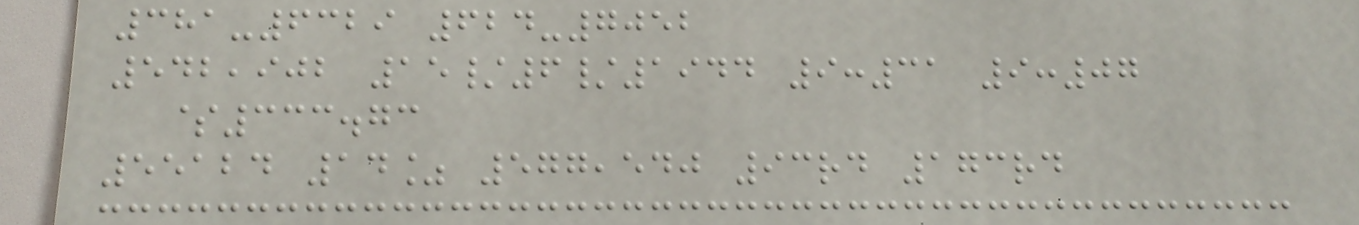381-6329 624-7052
542,902 15/6/1944 9:31 9:07
$333.73
55124 14% 577,540 93rd 173rd
